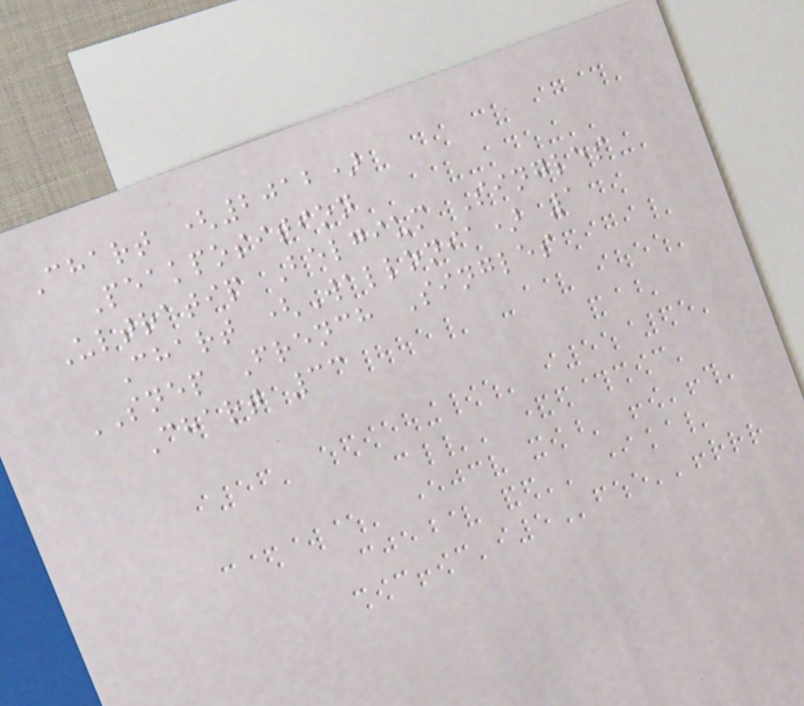Chart (2012)
Peakposition
Ultratip Belgium Singles
Chart (Wallonia) 1
SNEP French Singles
Chart 33
